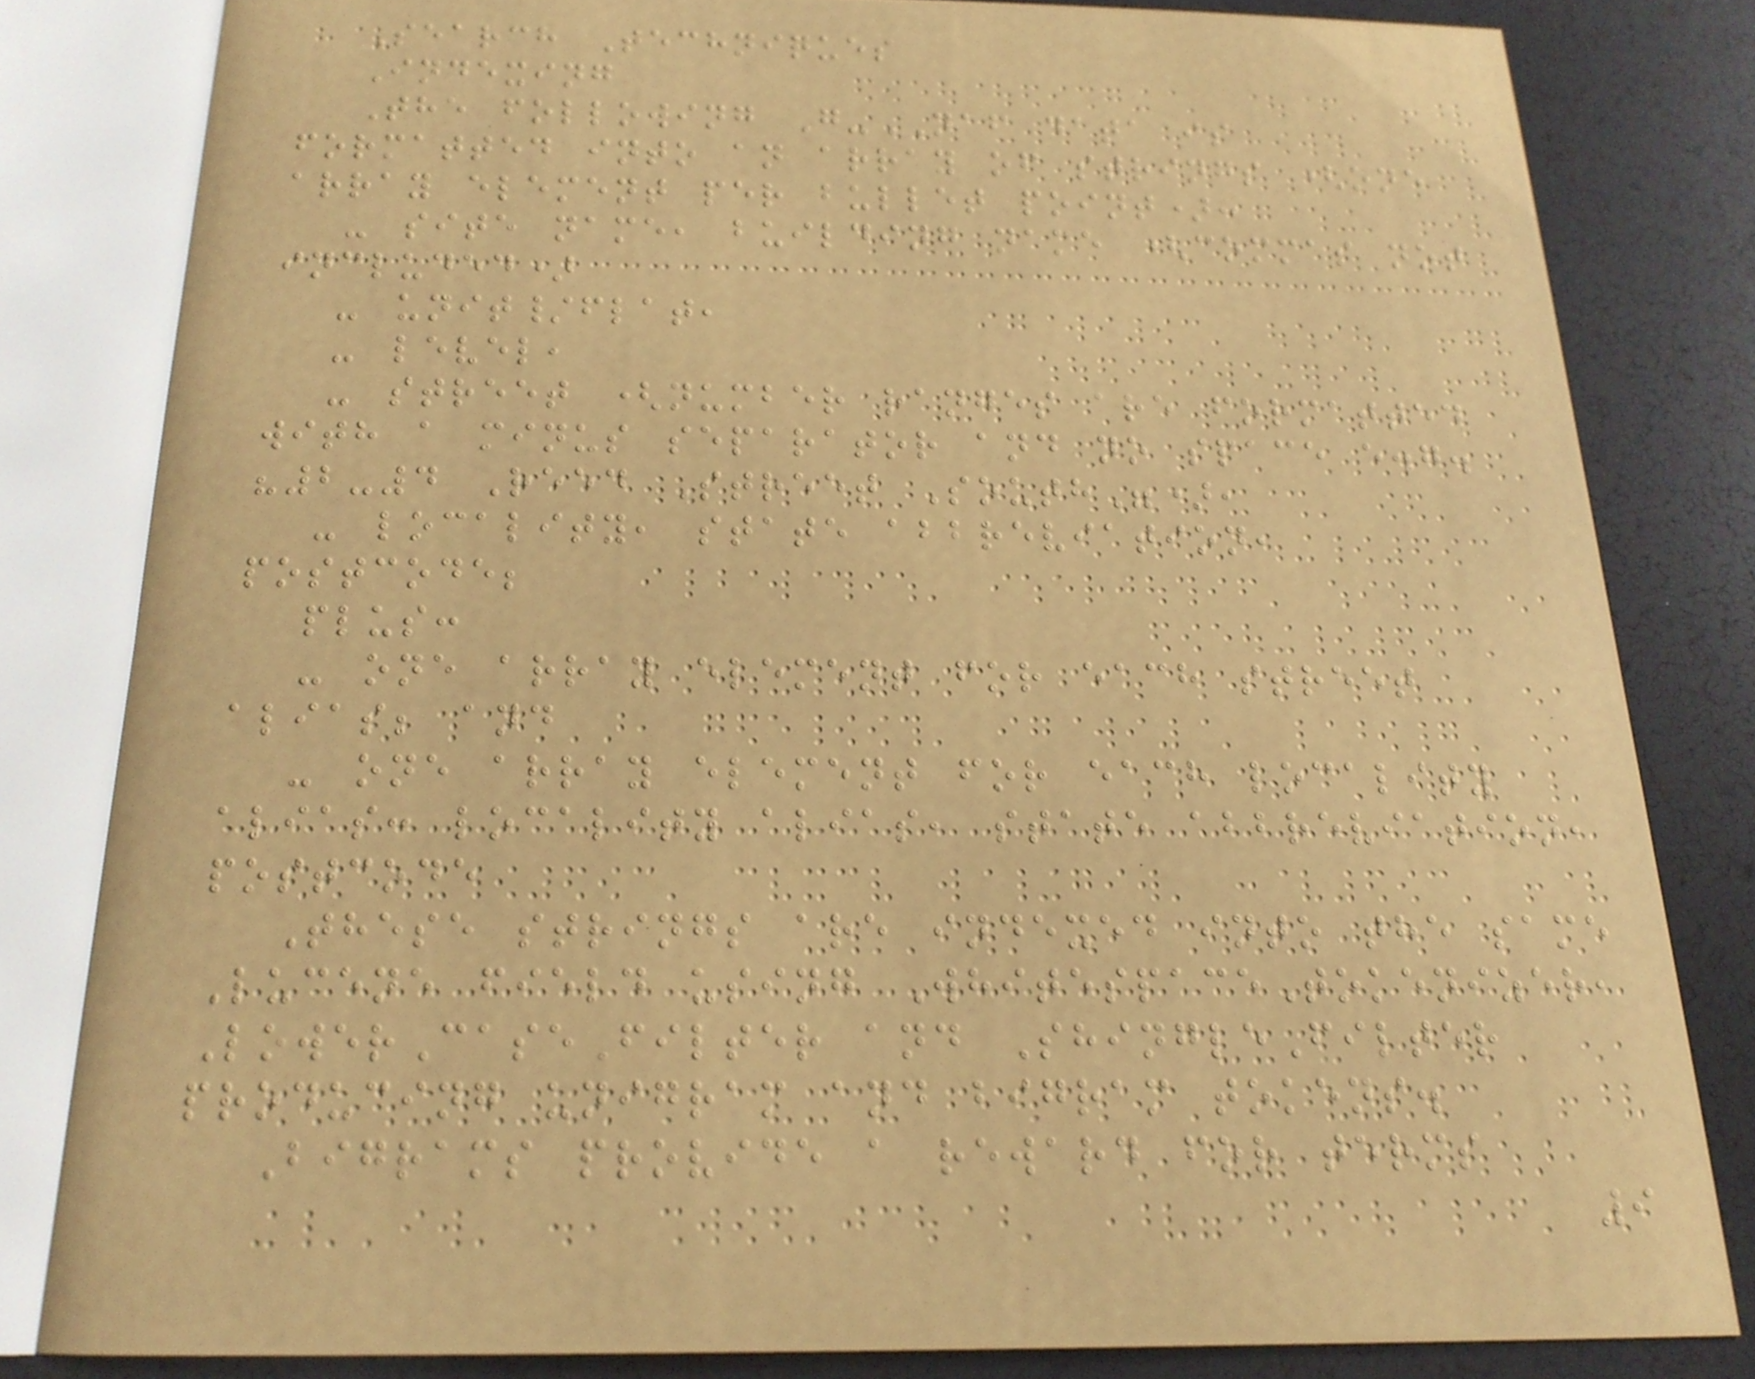Search Techniques
Indexing
The following G-NAF data is
formatted into an array of strings (one
array element per bullet point):
- site name, building name (commas not
included)
- unit/flat,
- level,
- street (number ranges are formatted
with a minus separator and no space e.g.
"2-4 Reed Street South"),
- locality, state abbreviation,
postcode;
plus:
- one array element for each street
alias; and
- one array element for each locality
alias: locality alias, state abbreviation,
postcode
These strings are indexed into the same
Lucene field using WhitespaceTokenizer,
LowerCaseFilter and ShingleFilter
producing unigram and bigram tokens.
Bigrams provide a reward for terms
9
